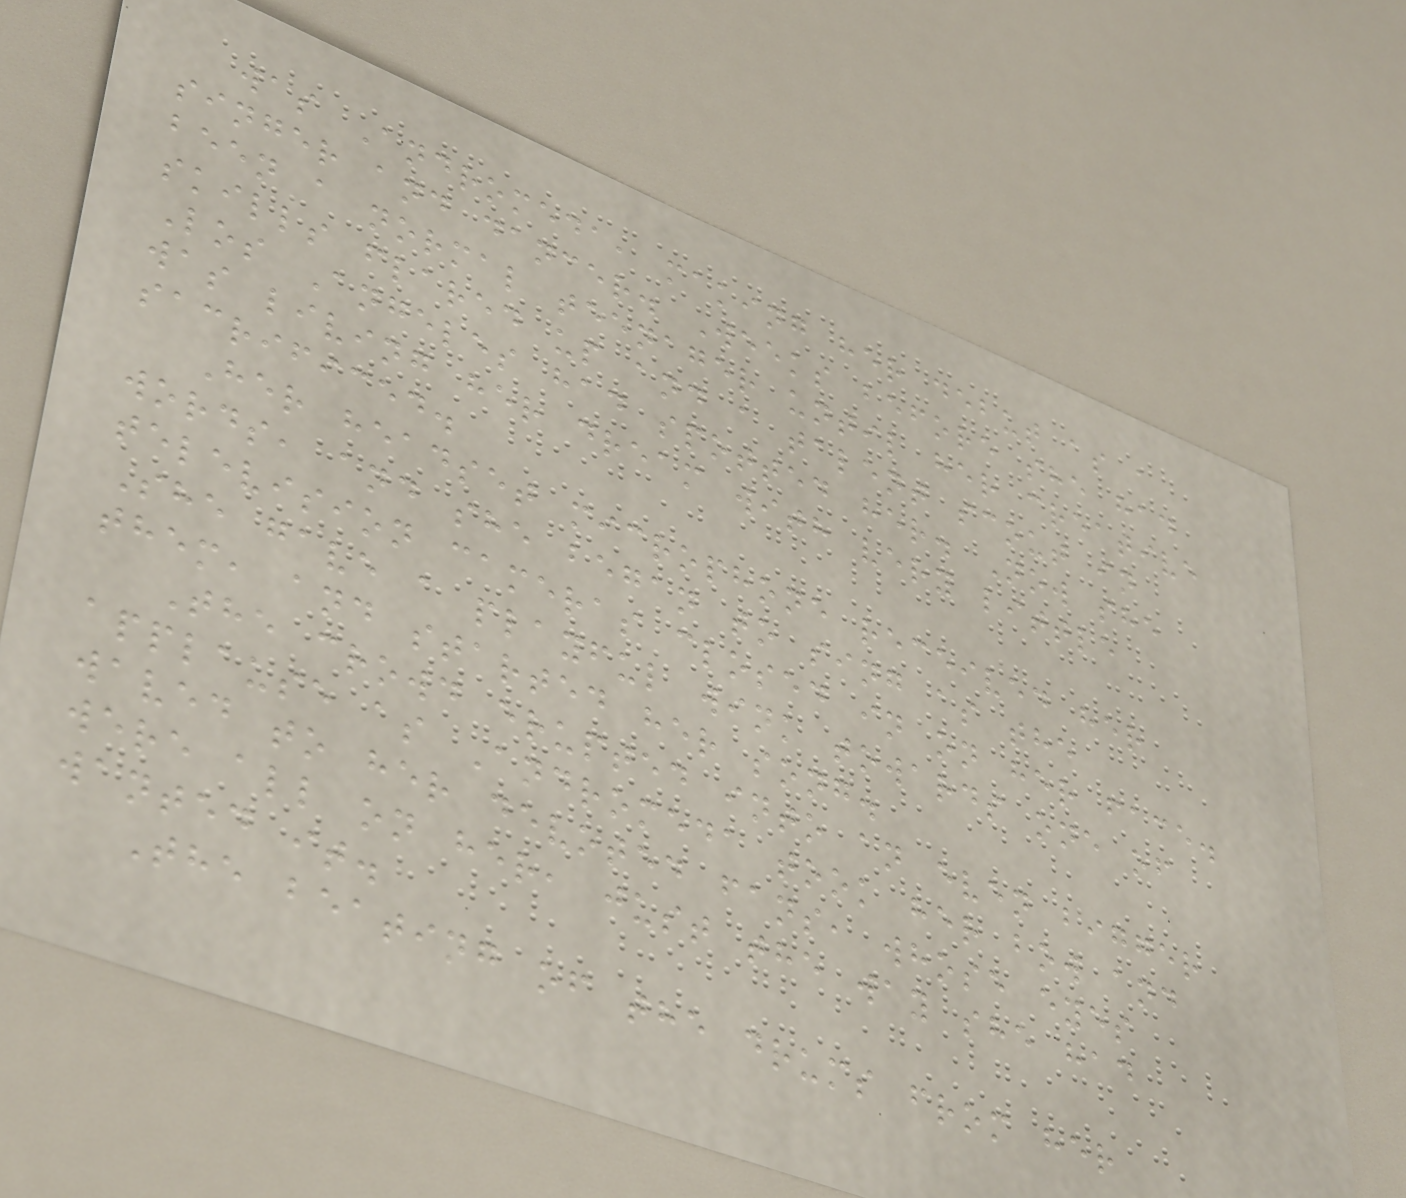was Andromeda, making her debut as a
singer and dancer. Weeks before she had
been a normal teenager until her creative
skills flared up and a talent scout in
Los Angeles had spotted her. Now she
was living her dream with very little
sacrificed.
Her headset microphone received her
words, and she began to sing as the
television cameras closed in on her face.
She gave a playful wink towards one of
them, and started her song.
The crowd erupted into an even bigger
applause as Andromeda took her bow and
waved to her devoted fans, whose eyes
were all on her, just the way she had
wanted it.
The beating of the drums from her
